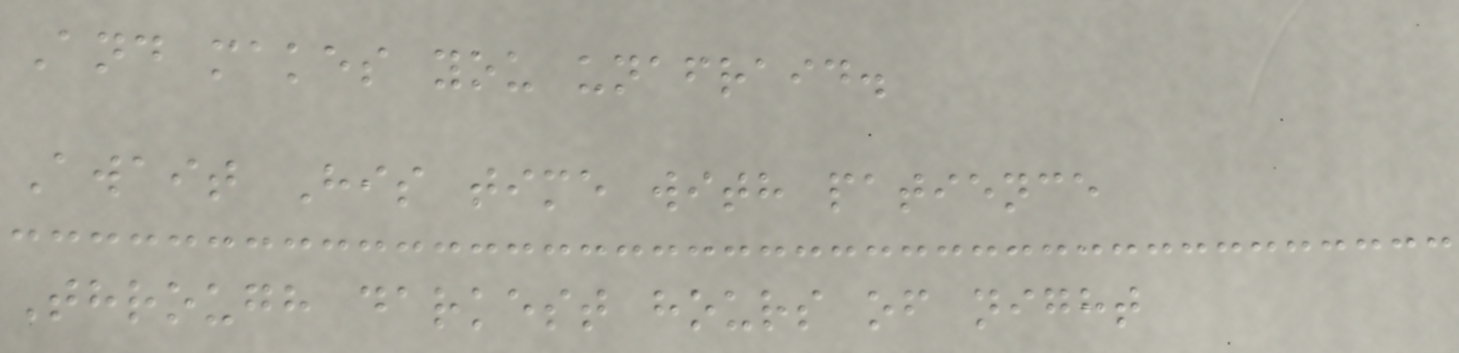And makes you unafraid.
Await His time with patience
Through darkest hours of night
